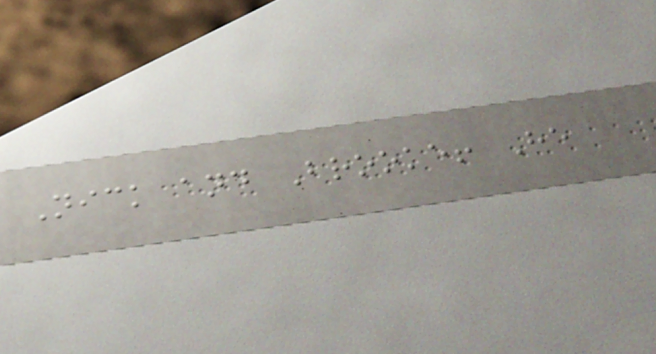Nick and Brooke! He
